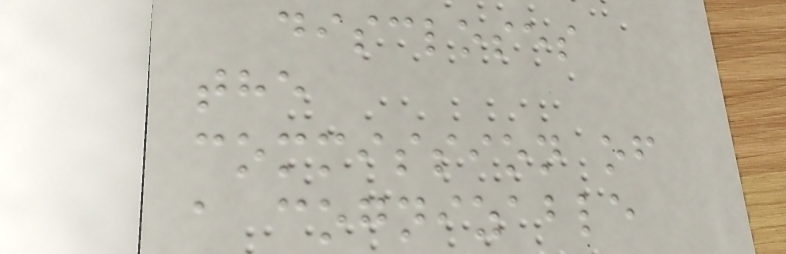discloses
the
commission of
a cognizable
